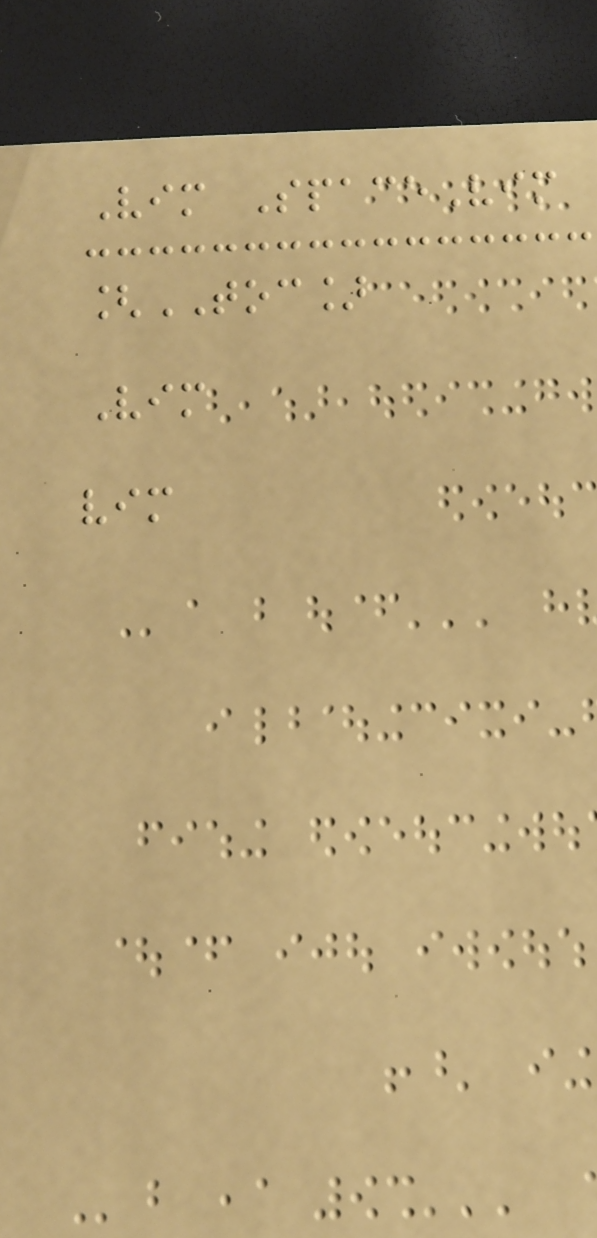Vim SpaceVim
[TOC]
Vim
vim
